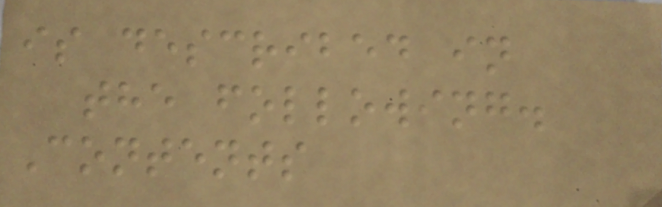is described in
the following.
Contents
